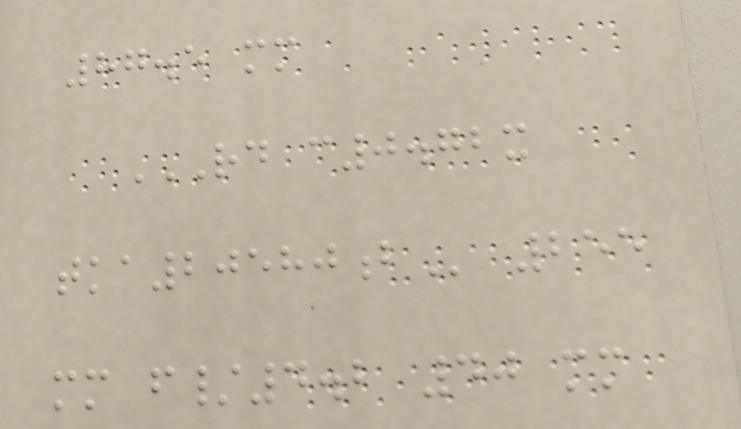87.5 mm
RD C0.72X
TKA20580B 255
mm f/4.2 40 mm
